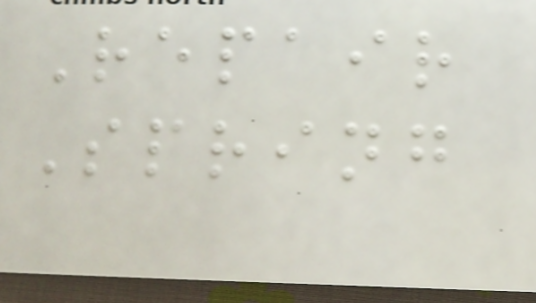Repair
Spring
